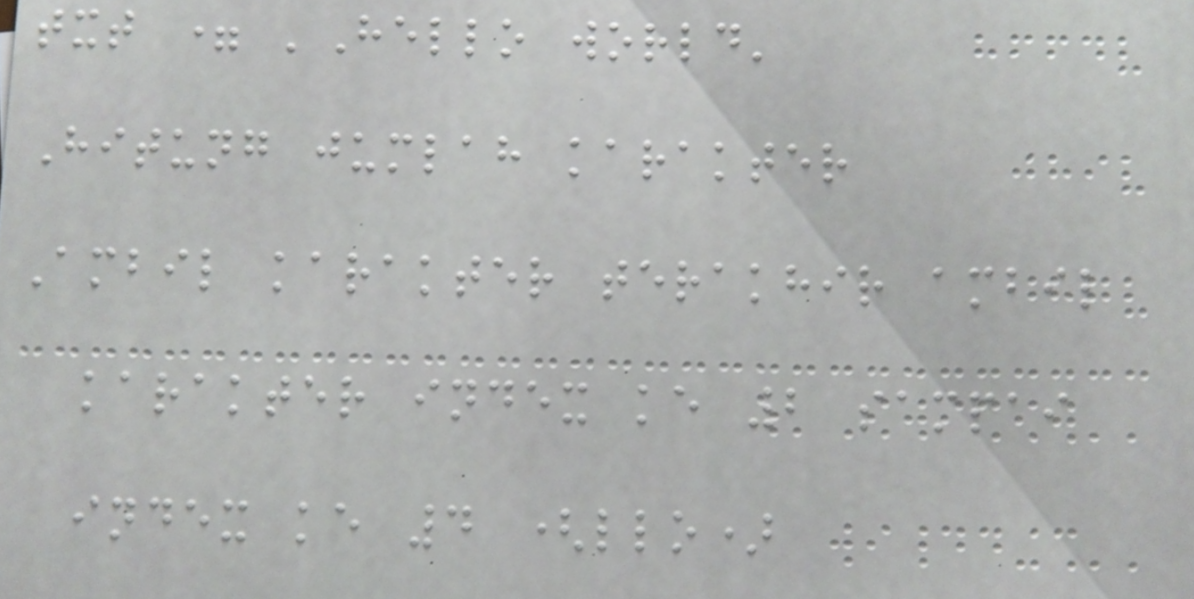txt = 'Hello world'
Hitung jumlah karakter
Ambil karakter terakhir ambil
karakter index ke 2 sampai
index ke 4 (llo)
